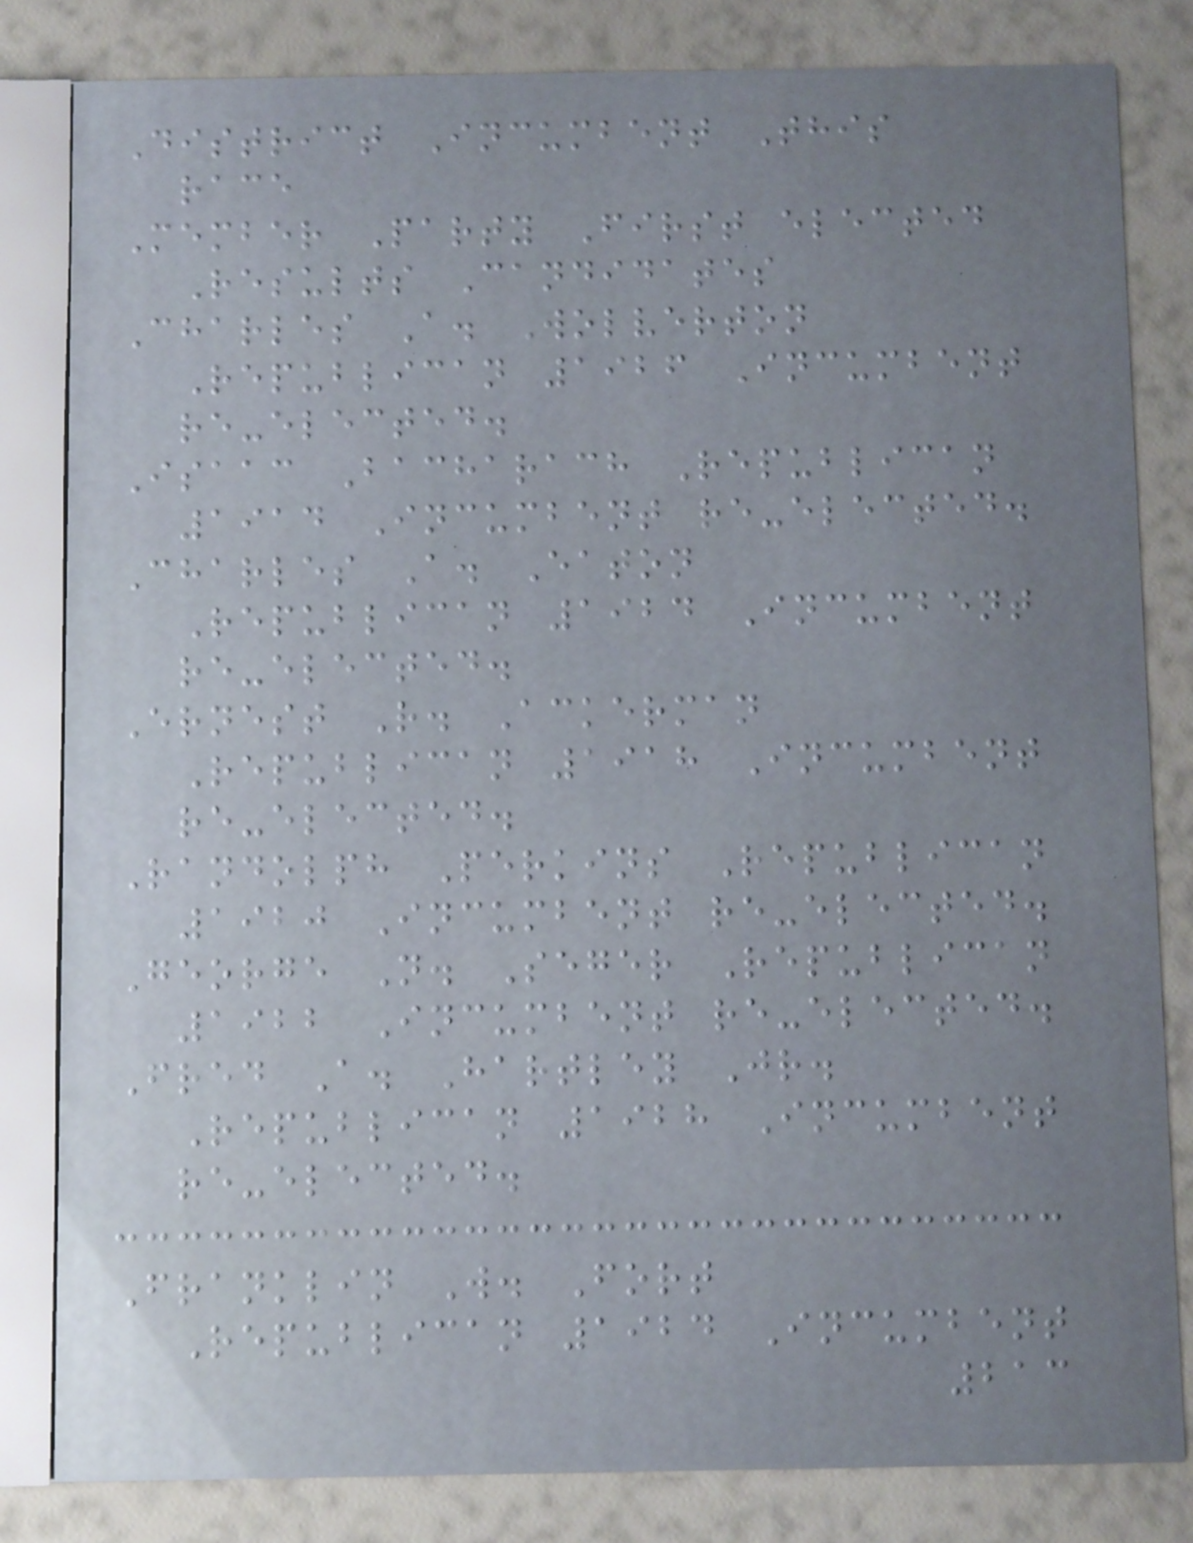District Incumbent This
race
Member Party First elected
Results Candidates
Charles A. Wolverton
Republican 1926 Incumbent
re-elected.
Isaac Bacharach Republican
1914 Incumbent re-elected.
Charles A. Eaton
Republican 1924 Incumbent
re-elected.
Ernest R. Ackerman
Republican 1918 Incumbent
re-elected.
Randolph Perkins Republican
1920 Incumbent re-elected.
George N. Seger Republican
1922 Incumbent re-elected.
Fred A. Hartley Jr.
Republican 1928 Incumbent
re-elected.
Franklin W. Fort
Republican 1924 Incumbent
213
